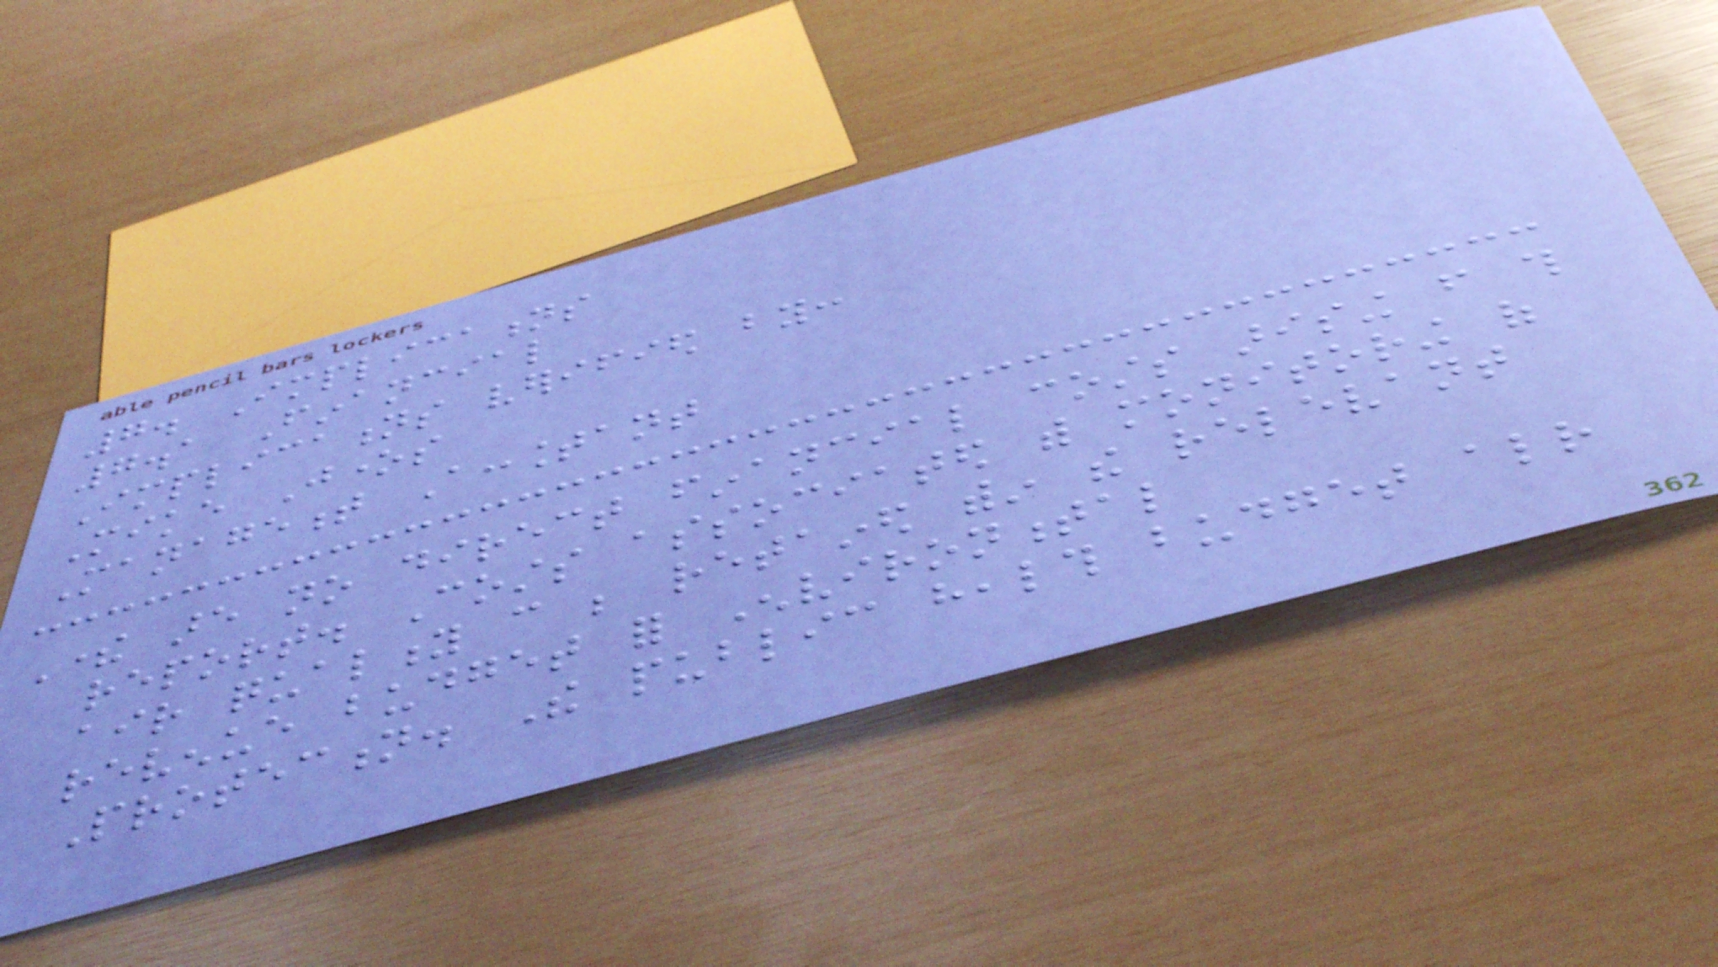7. Implications
7.1 Financial
Implications verified by:
Mike Jones
Management Accountant
There are no direct financial costs arising from this
report. Costs associated with monitoring of
air quality can be retained within the relevant
revenue budget for Environmental
Protection. The public health budget already
